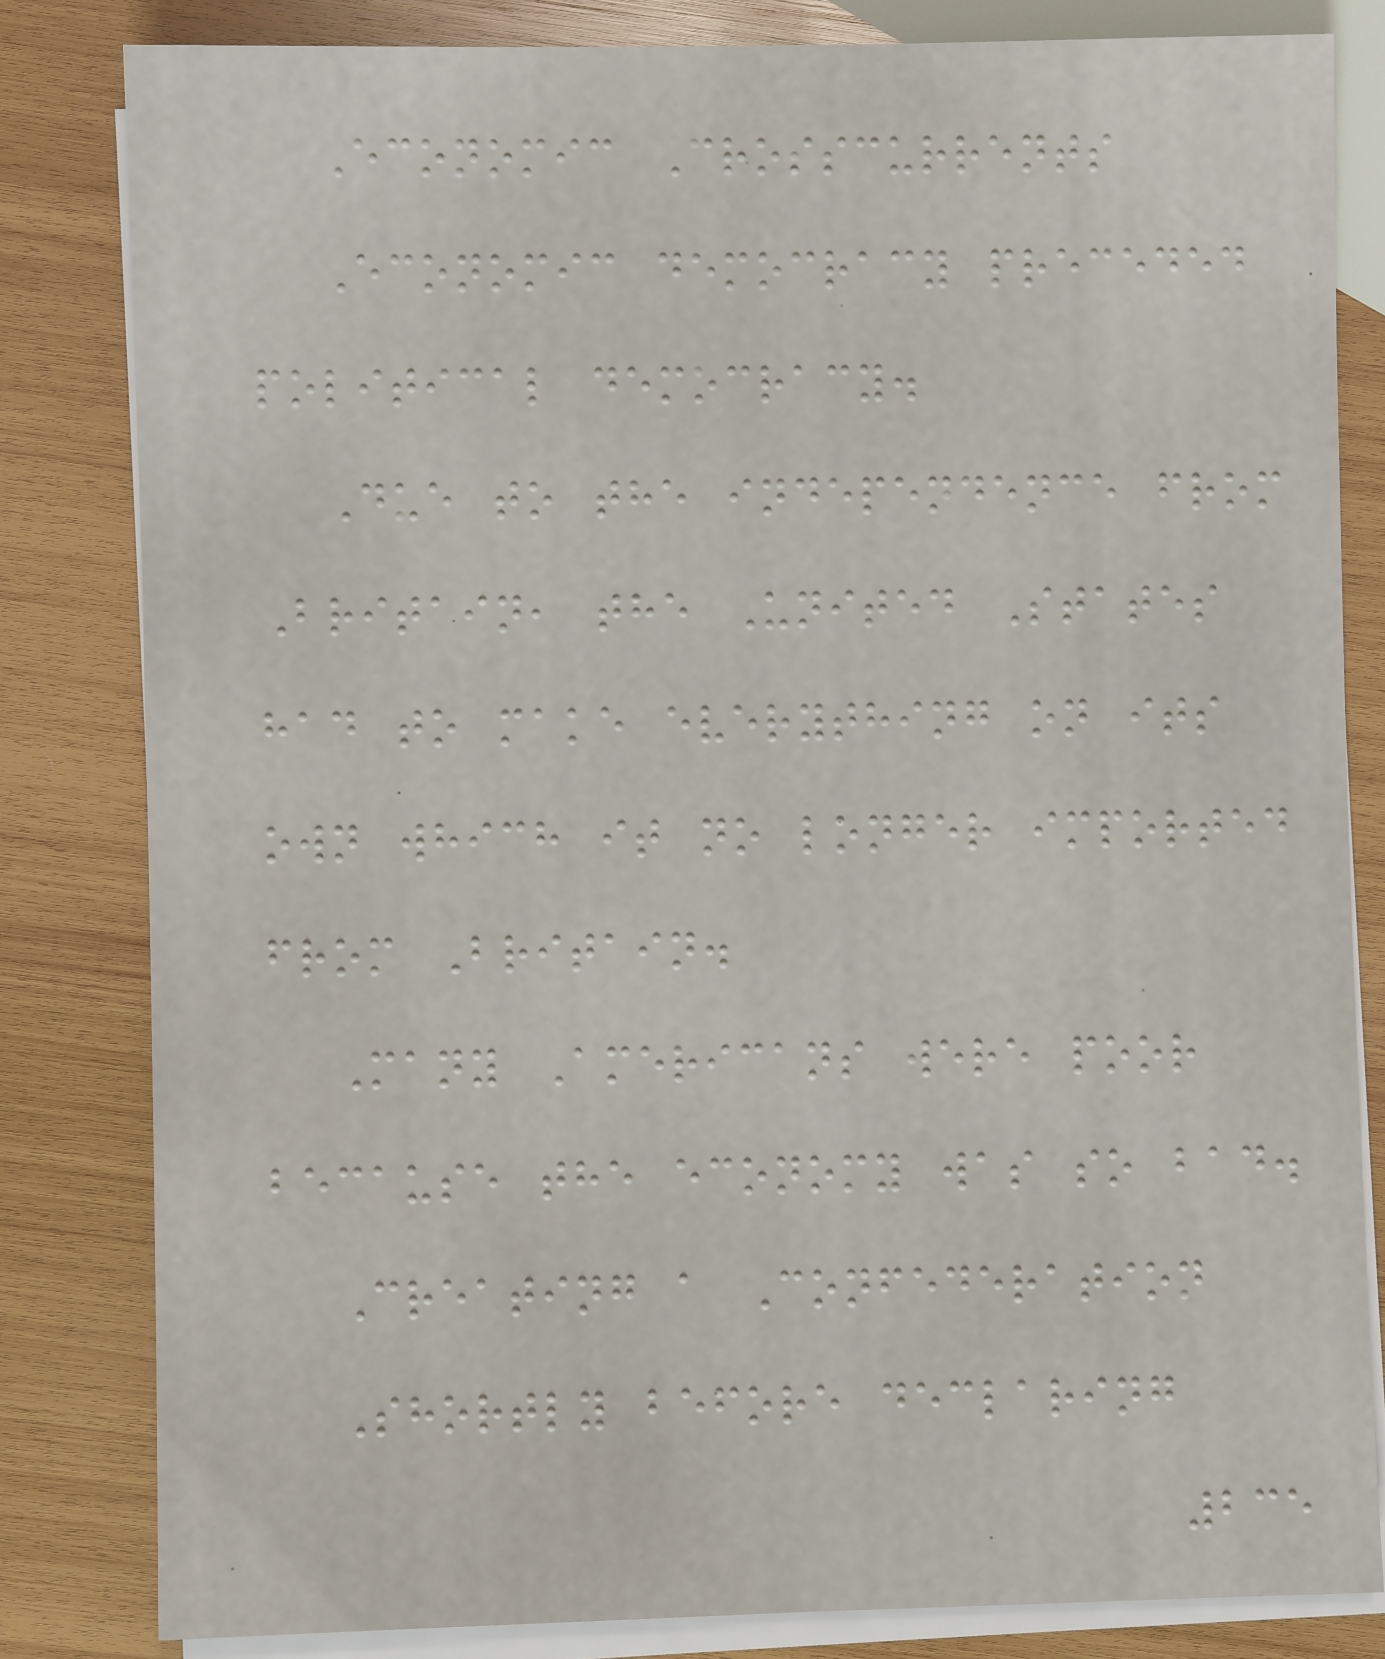Economic Crosscurrents
Economic democracy preceded
political democracy.
Due to the independence from
Britain, the United States
had to make everything on its
own which it no longer imported
from Britain.
Many Americans were poor
because the economy was so bad.
Creating a Confederation
Shortly before declaring
235
